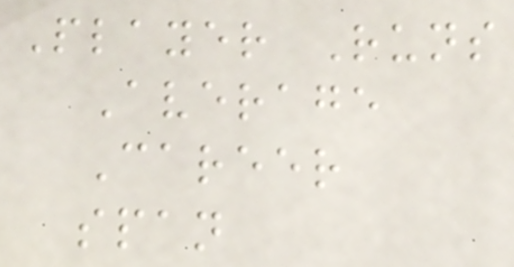Player Runs
Average
Career
span
